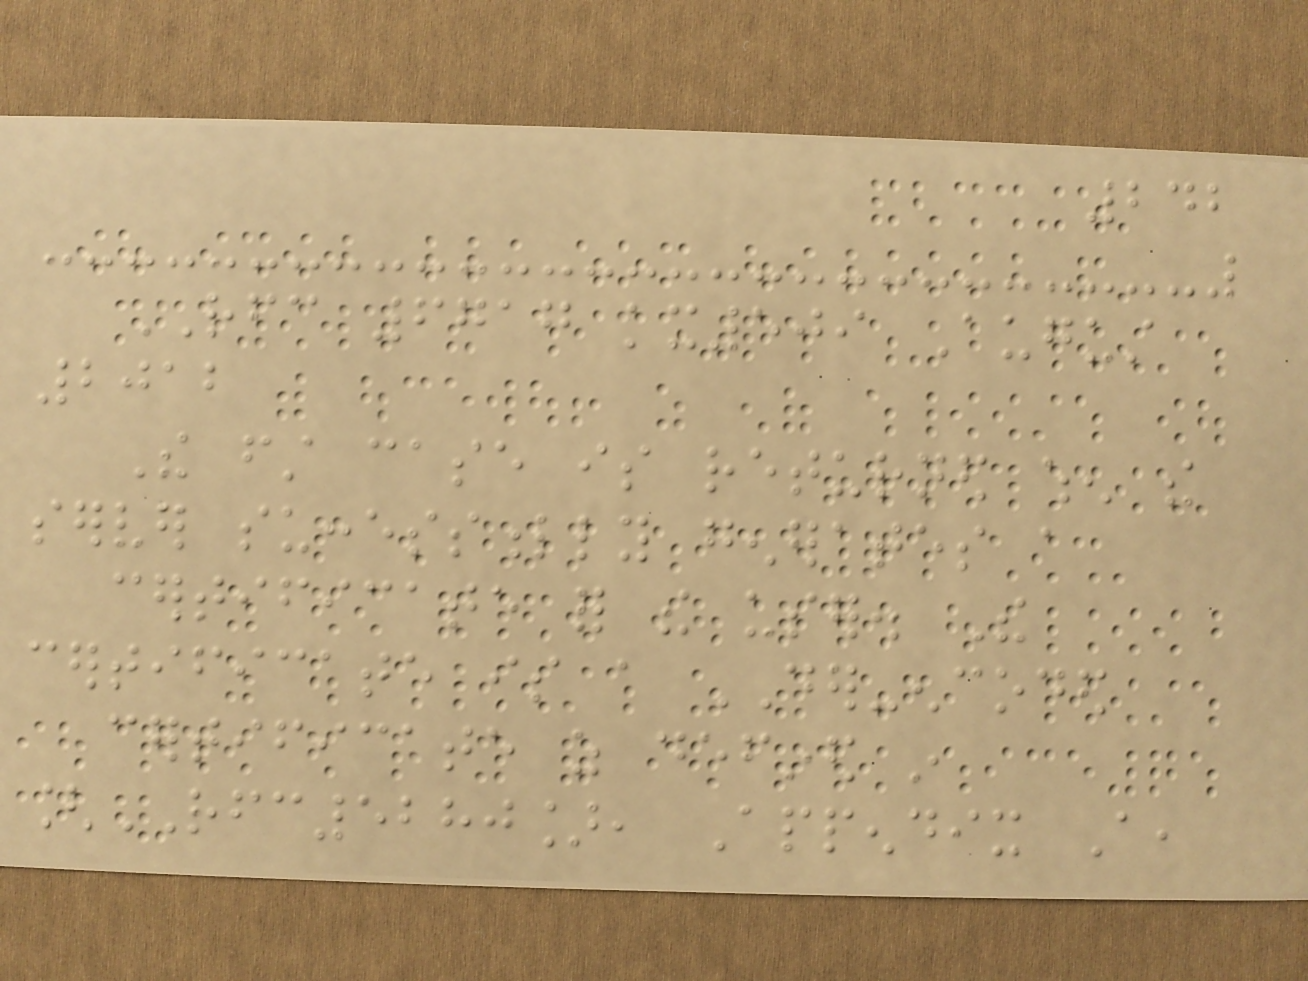242
RFC 6717 kx509 August
2012
The first case is returned when the
server successfully generates a
certificate for the user. The
certificate is a DER-encoded
certificate as defined in
[RFC5280], Appendix A,
